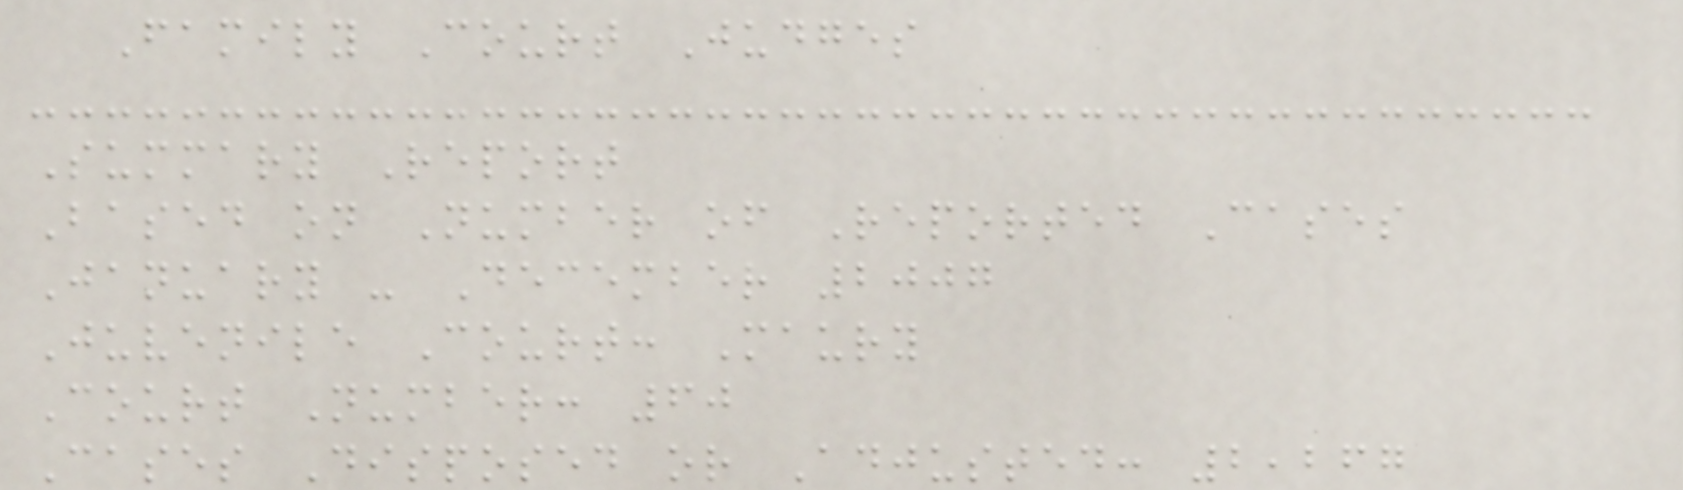Family Court Judges
Summary Report
Based on Number of Reported Cases
January - December 2007
Juvenile Court: Maury
Court Number: 60
Cases Disposed or Adjusted: 2,267
